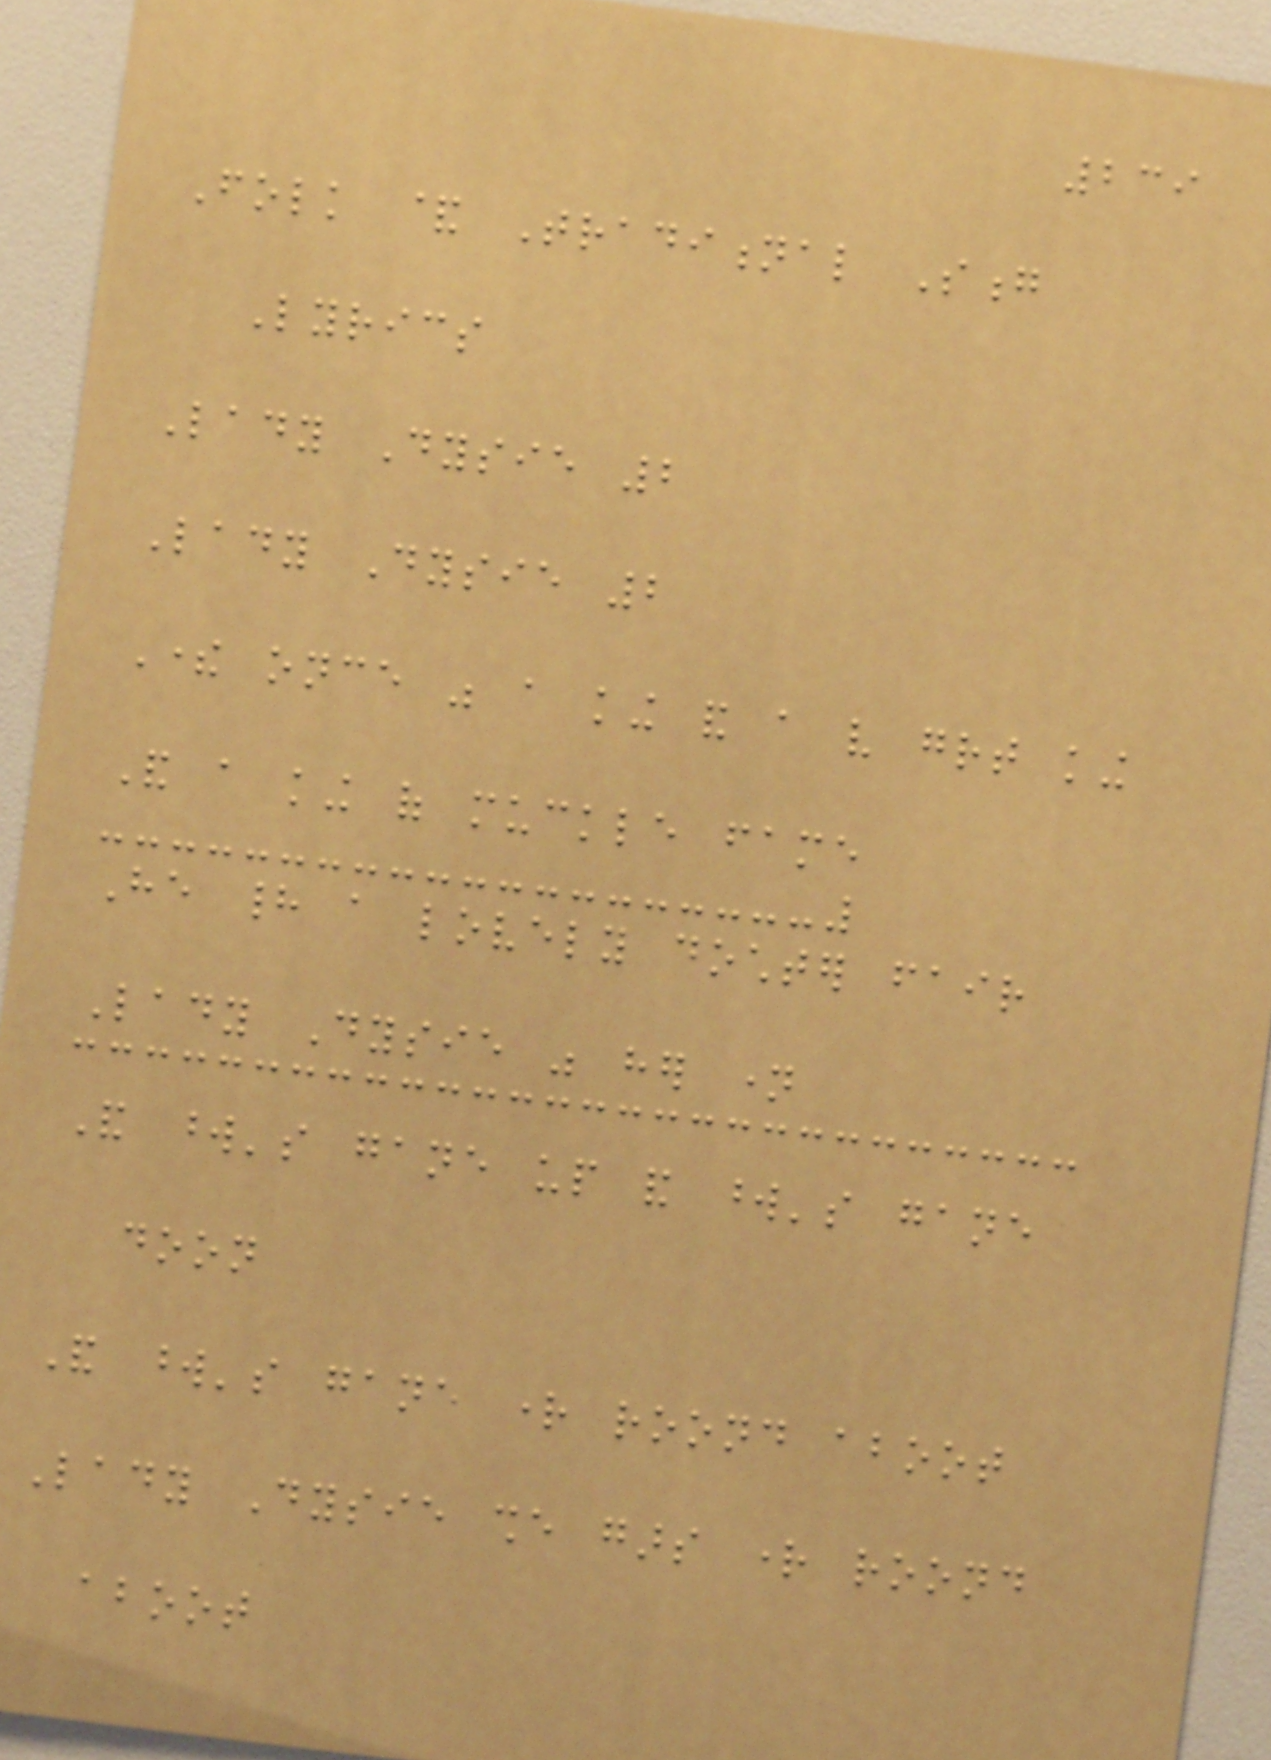239
Folk & Traditional Song
Lyrics
Lady Dysie 2
Lady Dysie 2
There once was a king and a very great king
And a king of muckle fame
He had a lovely dochter fair
Lady Dysie was her name
And word's gane up and word's gane
doon
And word's gane right roond aboot
Lady Dysie she gars right roond
aboot
